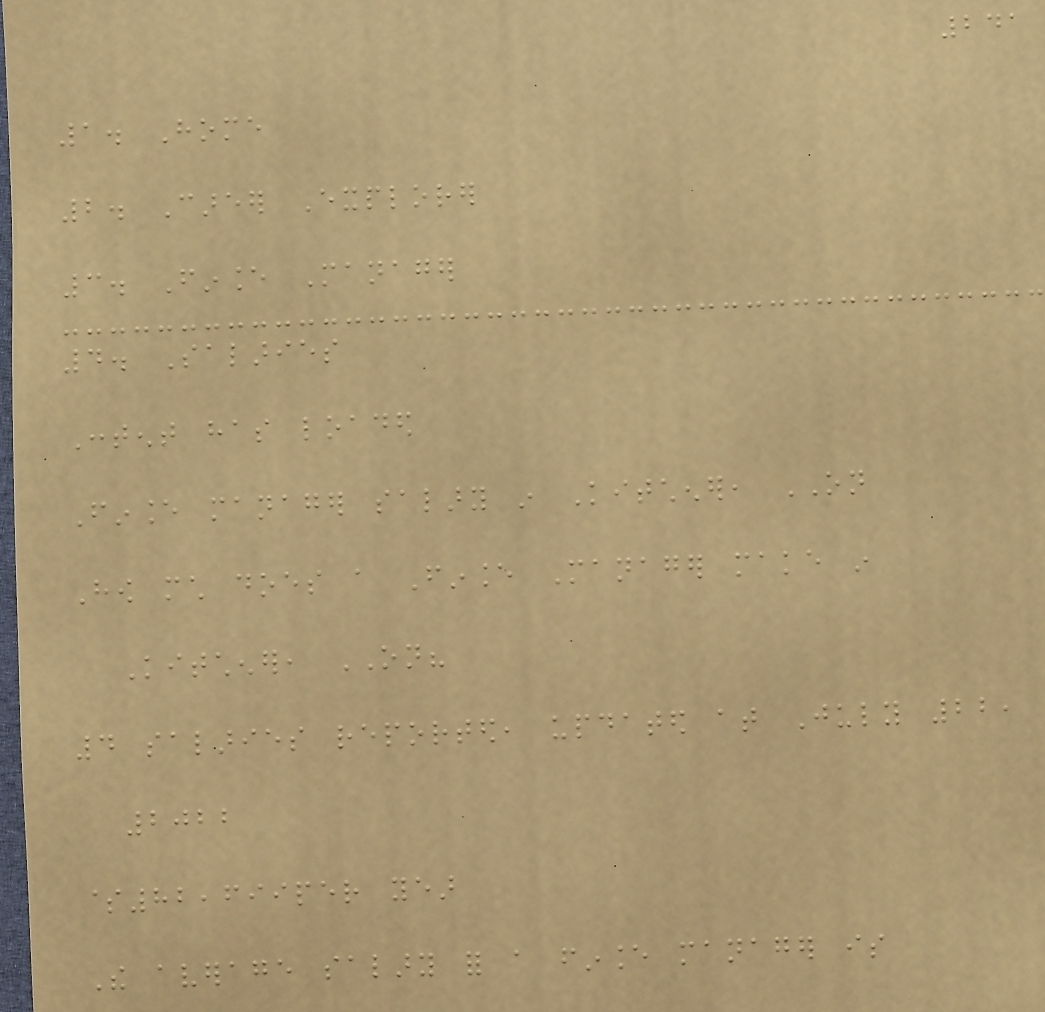241
1. Home
2. Career Explorer
3. Finance Manager
4. Salaries
Content has loaded
Finance manager salary in Kitchener, ON
How much does a Finance Manager make in
Kitchener, ON?
4 salaries reported, updated at July 22,
2022
$82,699per year
The average salary for a finance manager is
